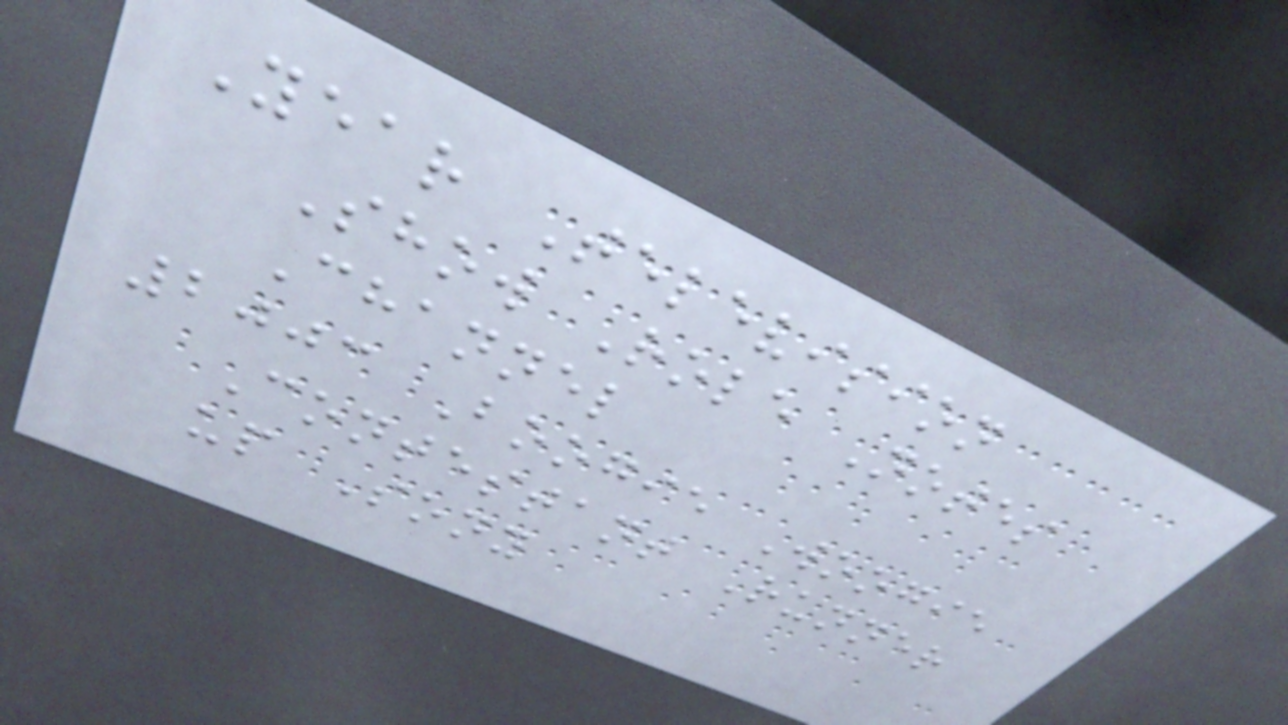Year Television
Show Role Notes
Channel
2003 Boogie Woogie
Contestant Runner
up Sony
